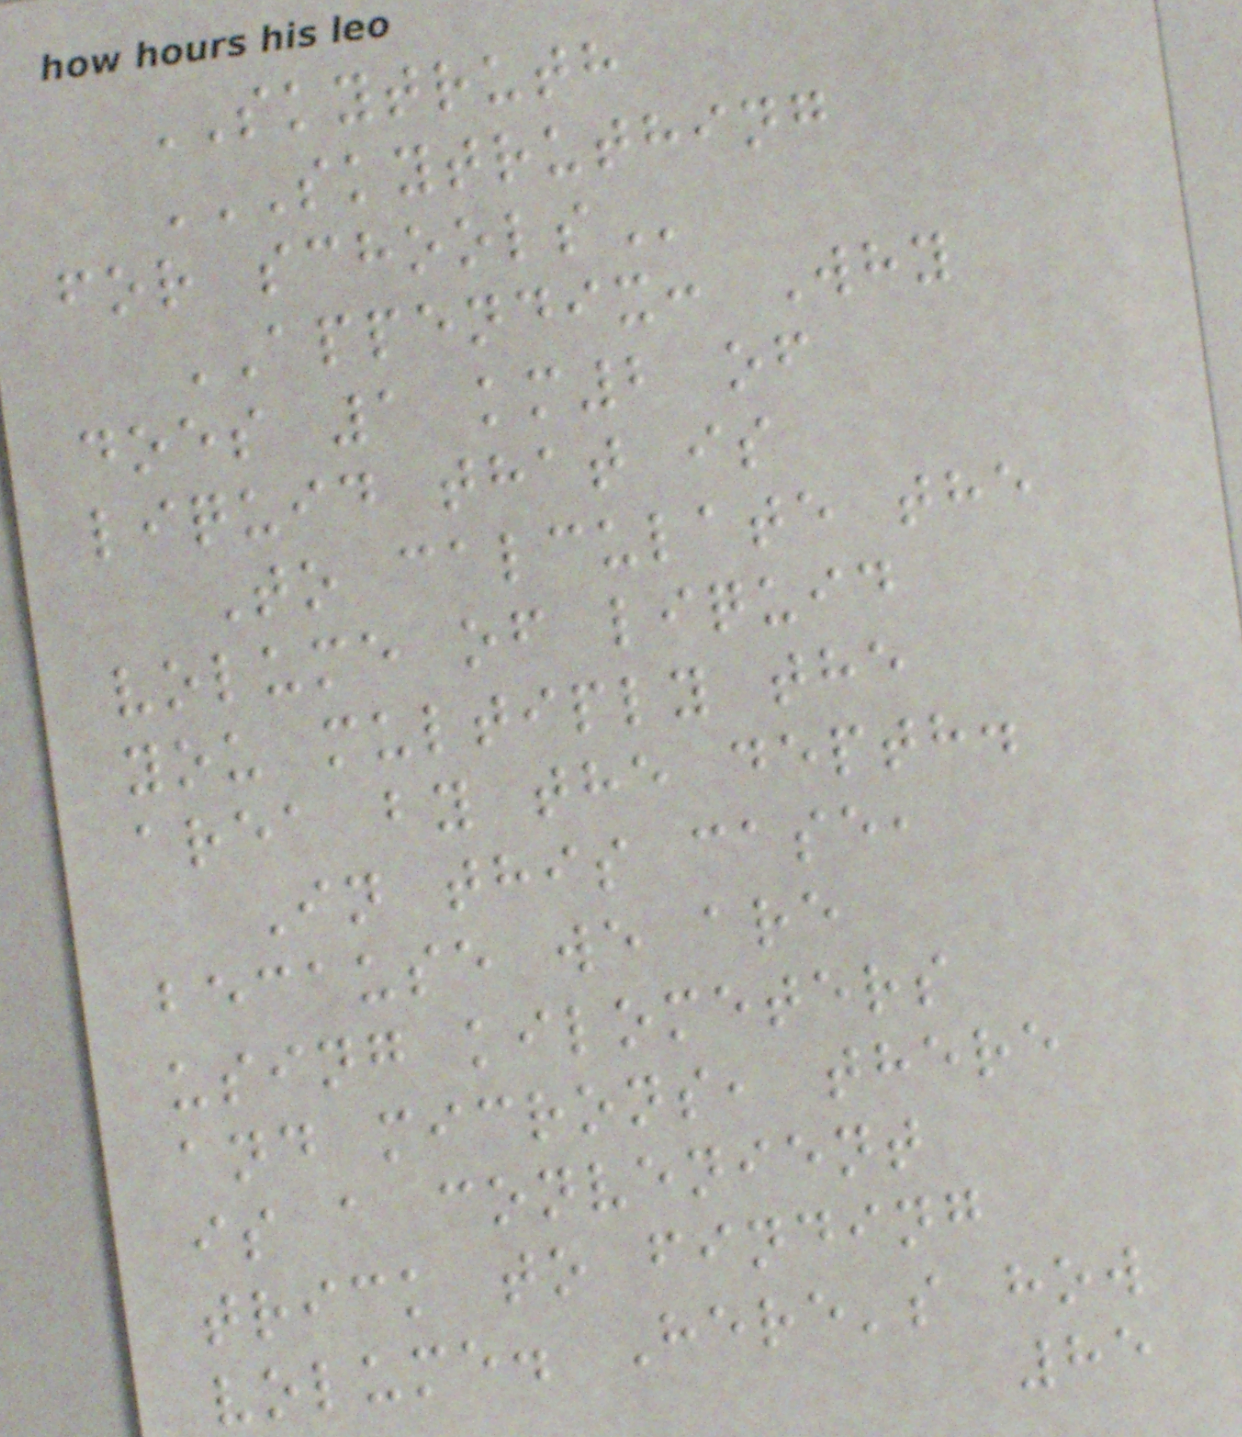SKYTRUTH
SKYTRUTHING
FOR SCHOOLS
APPENDIX: Why
does 1 km2 of
liquid that is
To calculate the
volume of liquid
you multiply the
area by the depth.
In this case,
because we are
using kilometers
and microns, there
is a convenient
trick to finding
volume. Here's how
85
